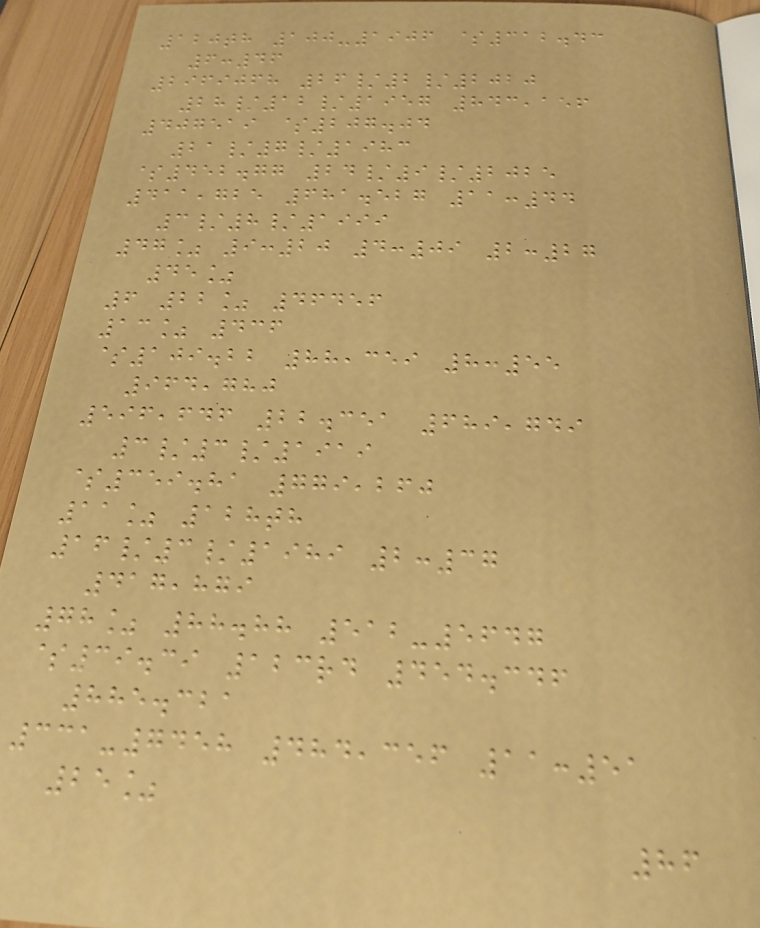120th 100-1906 $312.43
6:46
2969068 26/2/2020
28/12/1957 843,156
407519 $207.04
21/7/1983
$452.77 24/9/2025
411,725 681.527 11:44
3/8/1999
47% 9:20 4:09 2:27
45%
6 22% 46456
13% 436
$109.22 88,359 8:55
964,780
596,646 22.351 689,749
3/3/1919
$359.81 779,260
11% 128th
16/3/1989 2:37
417,879
78% 88.88 512-5647
$39.39 123rd 454.346
885.321
331-7458 484,356 11:51
25%
86
